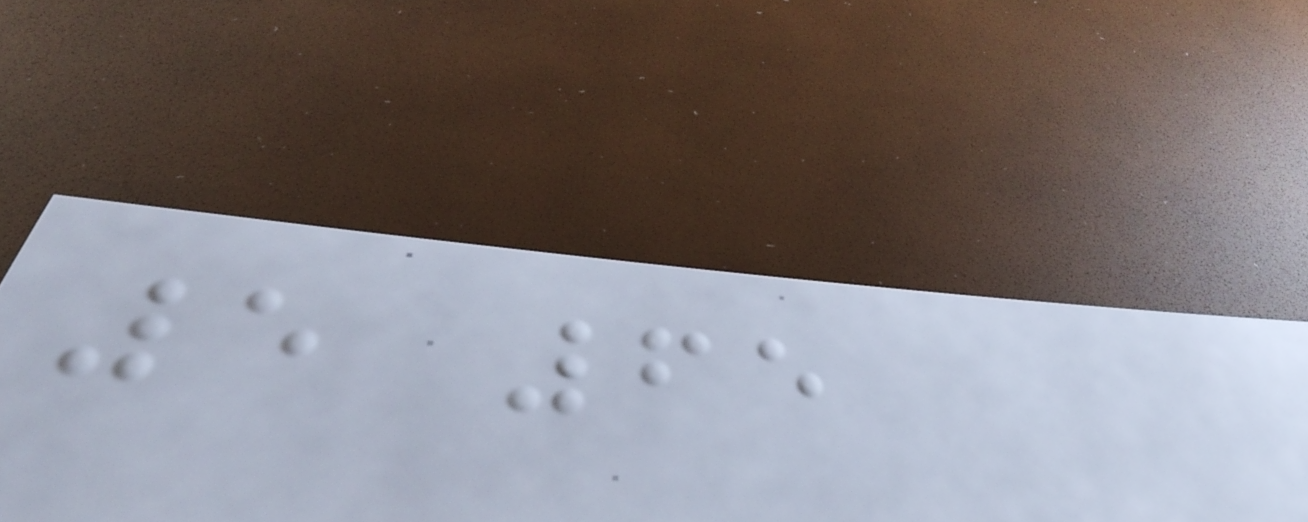5 65
